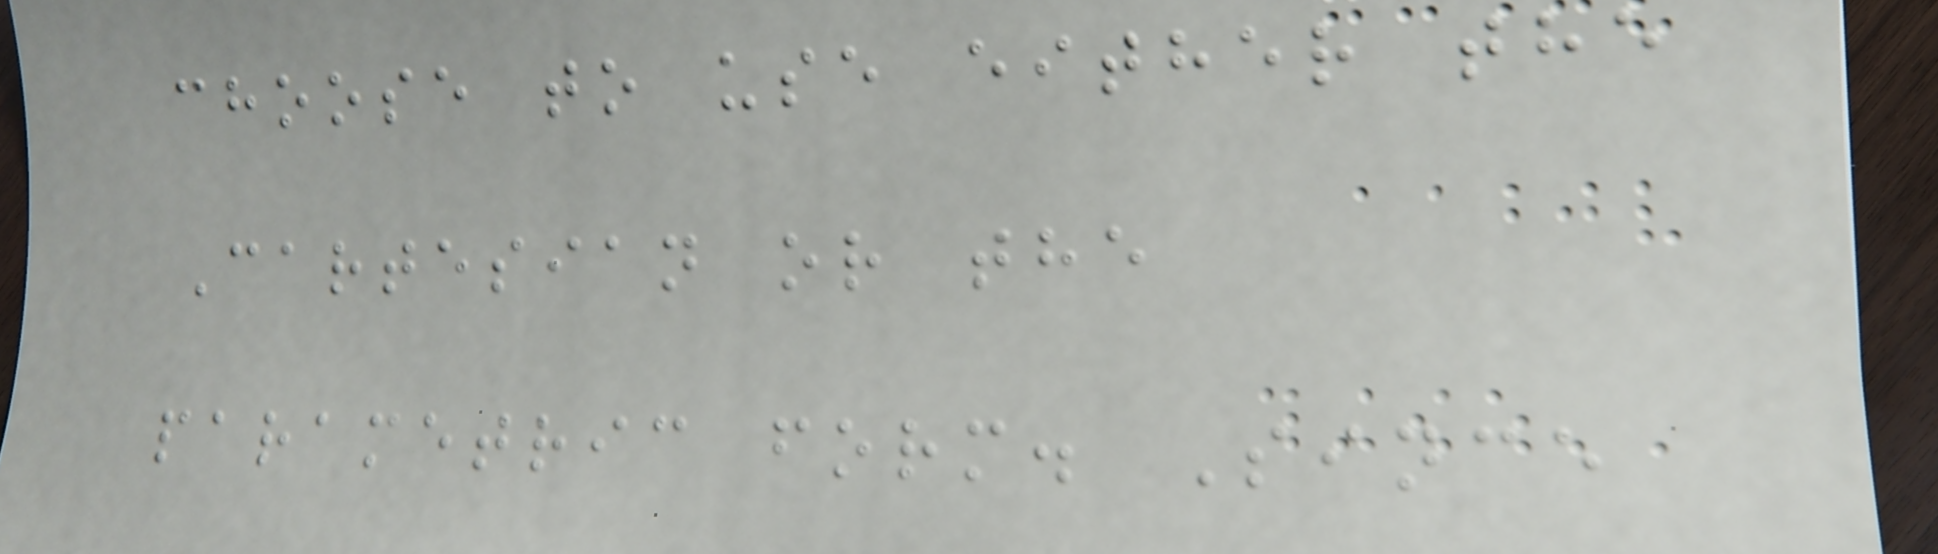choose to use either the
Cartesian or the
parametric form. Since
